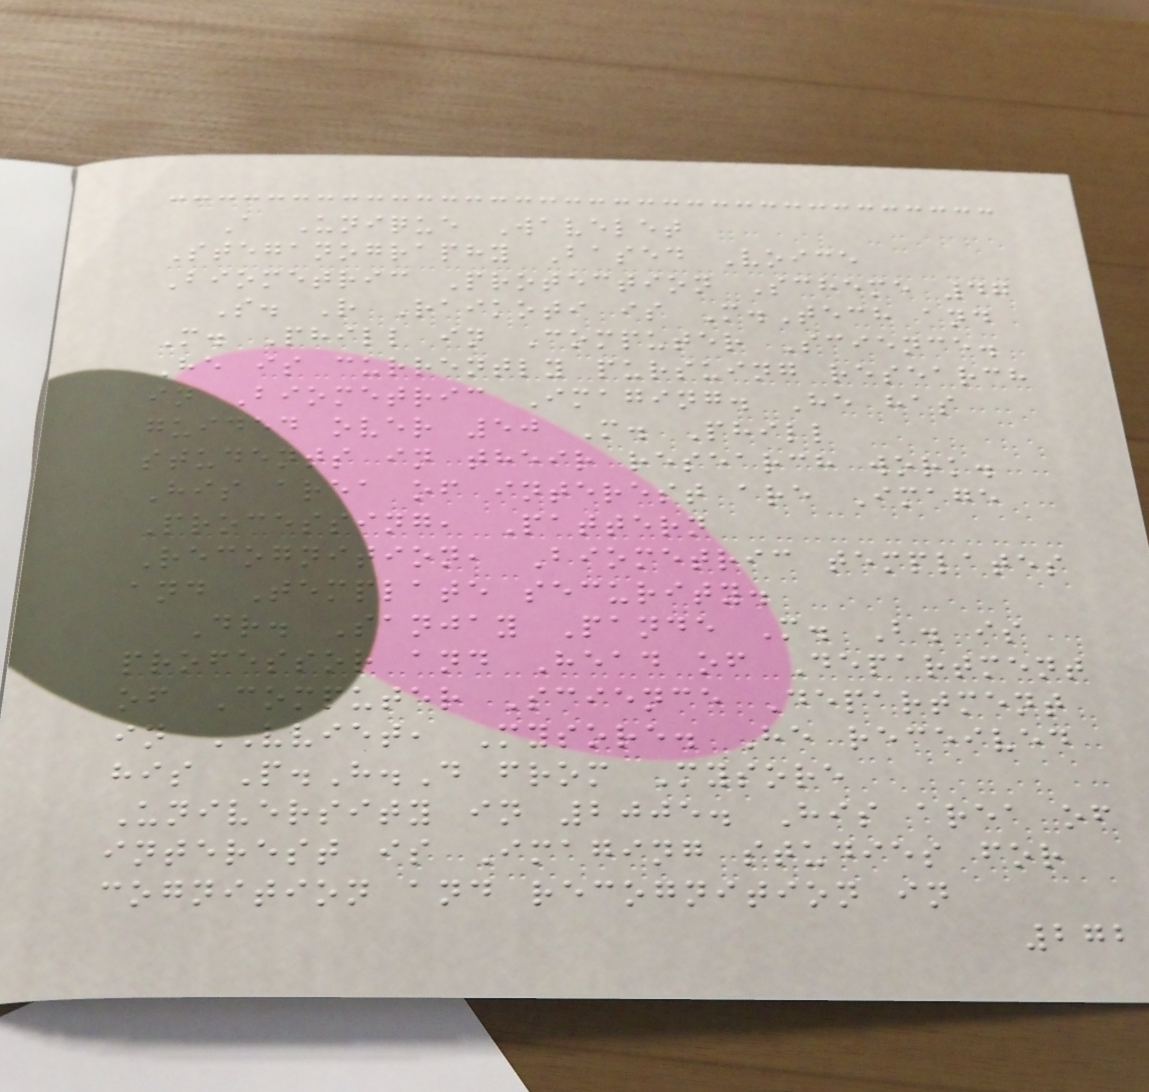A Unique Wavelet
Steganography Based Voice
Biometric Protection Scheme 47
S. R Raikoti is M.Tech and
M. Phill in Computer Science.
He is currently pursuing research
in Biometric Imaging. He has
guided over 50 M. Phill
students in their research work.
His area of interest are Image
Processing, Pattern
Recognition, Biometric templates
and Template security.
Dr. Sanjay Pande M. B. is
professor and Head of Department
of Computer Science Department
in VVIET, Mysore. He received
his P.H.D from Mysore
University in 2005. His area of
interest is Imaging studies for
cognition and recognition in
272
